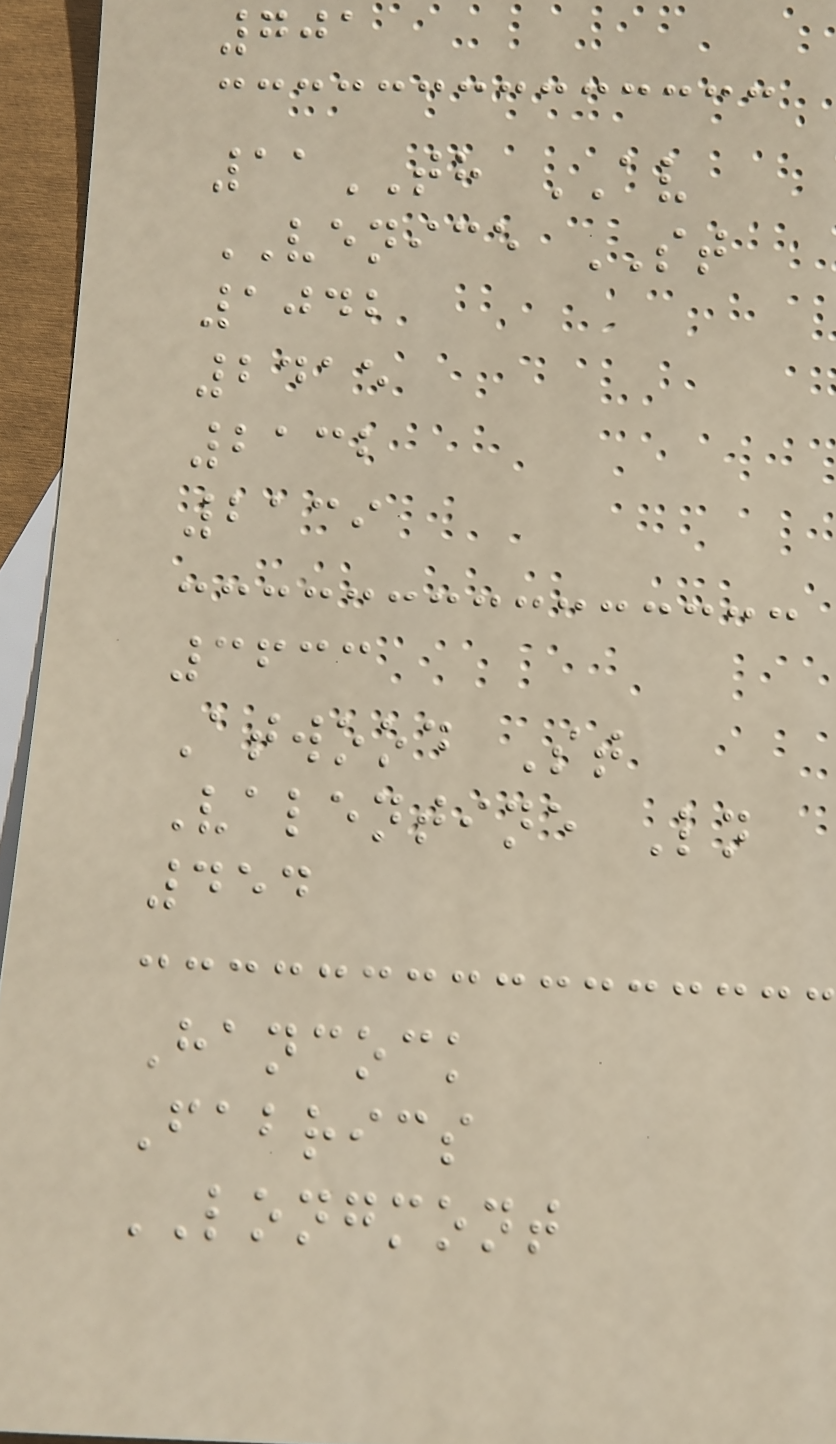701
11TH AV
VENICE ST
1042
2415
2132
2139
3633
Atwood St
Valentine Ln
454
Hancock
Fabrics
LONGMONT
